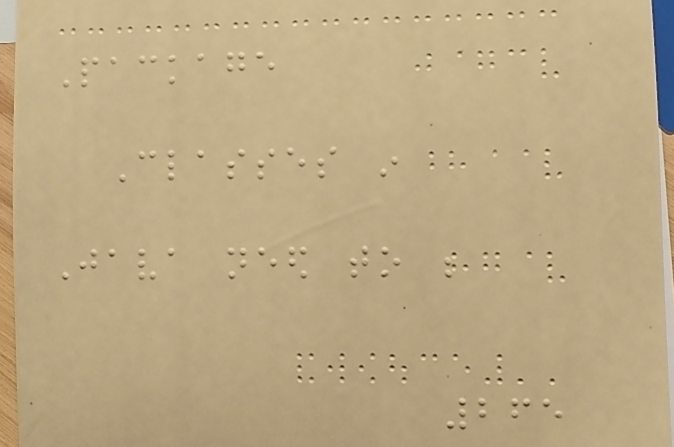Package
Classes in
Java need to be
265
